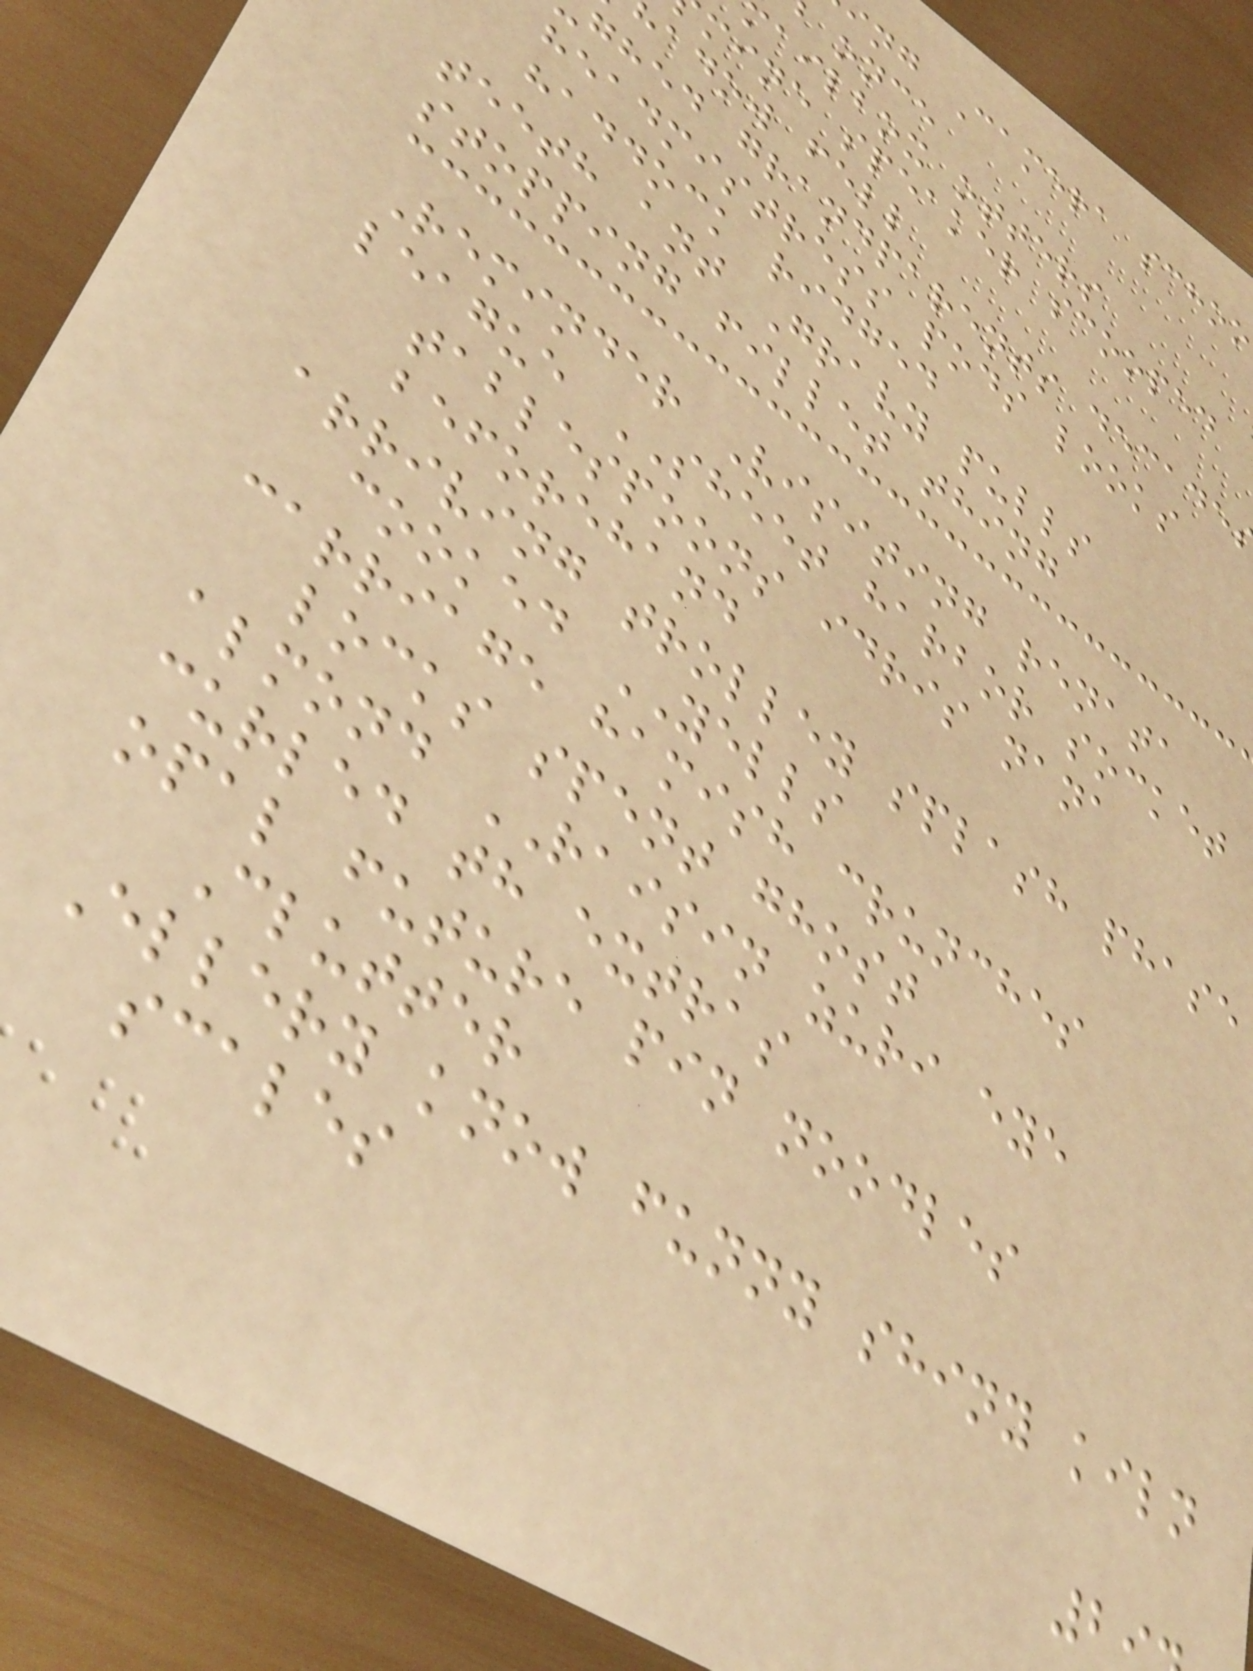ing Camera schoo
once
ailbox otters
mine speaker scooped
adow fell
ghed grandparents decade
headmistress pods looks
haddock ridged
teeth ant Gravy pulls
stopping fillet thing
Reminder Visiting renata
league SHEET harbor socket
tablespoons idris nana
beforehand
arriving trolley splash phase
cooked YELLS
carriage hamish crunches
locks spent ghost
almond RAISIN zuri eye
curled th extras
opal future pin noodles
Clutter
Ellery know funny shiny kiln
scales
